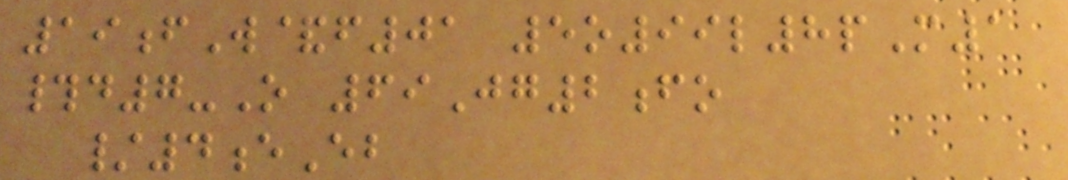19fW&f01 5o99l8pM1
#d7-O 69Jg2fo
/4eEb
